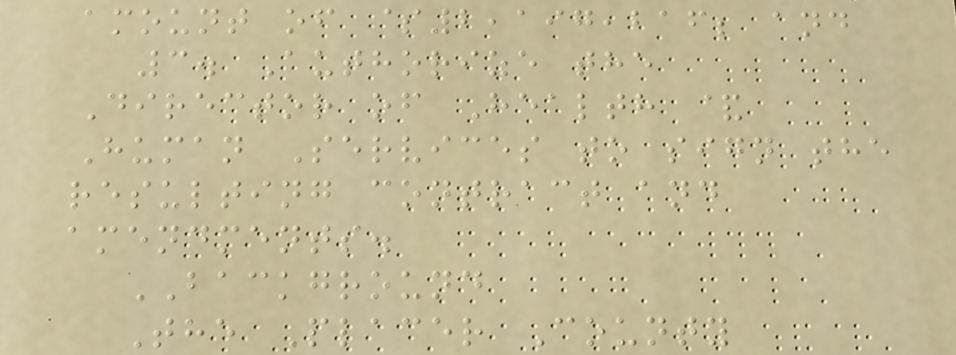amount of $2,197,216; and
3. Authorize the
Director of Health &
Human Services to sign the
resulting contract and
amendments.
BACKGROUND
The Placer County
